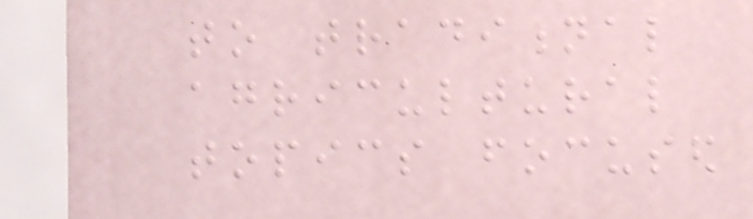to traditional
agricultural
topics focused
